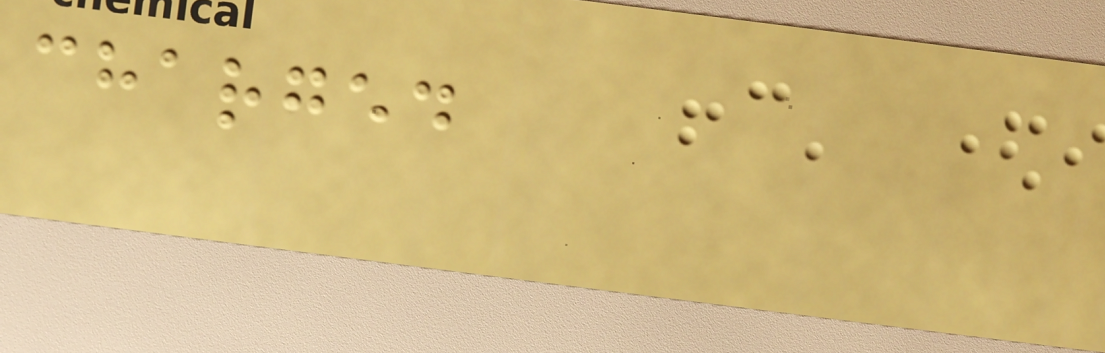charged
